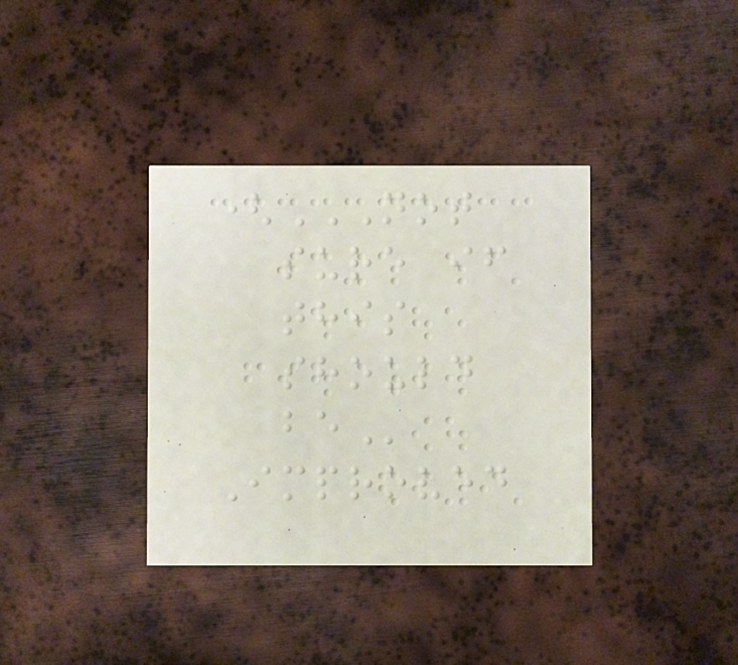(NOT
SURE IF
THIS
SHOULD
BE
Improved
